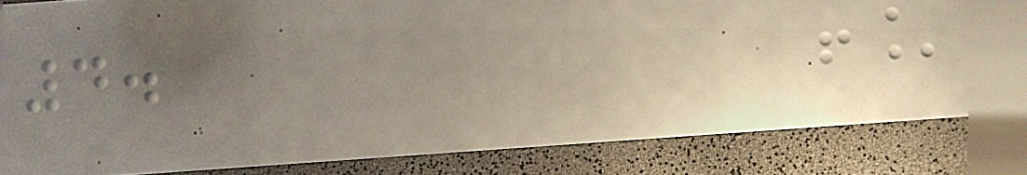4.
